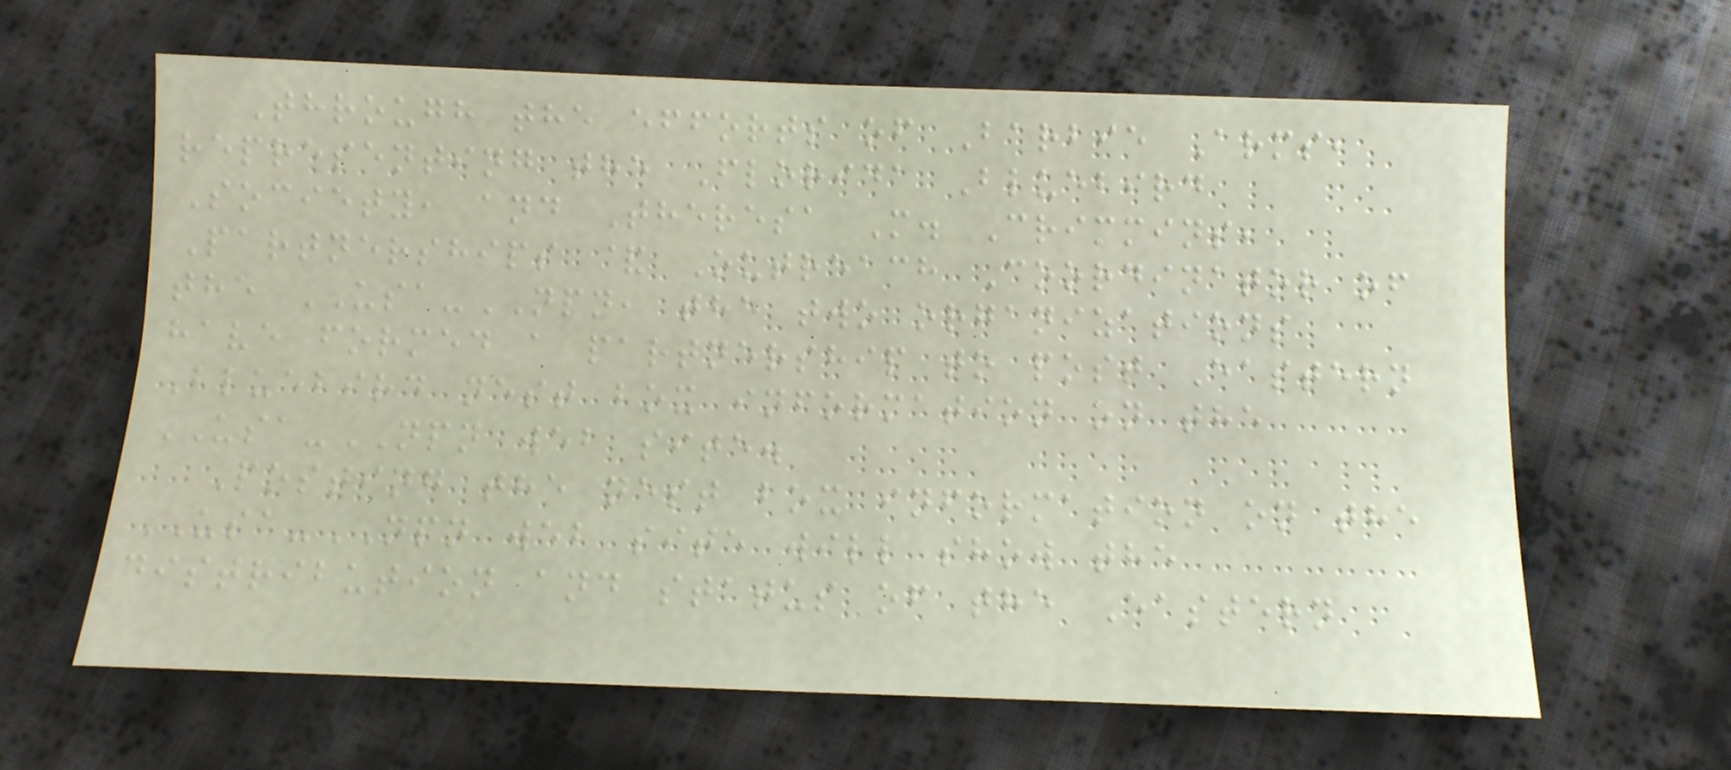Through the efforts of Barbie Arms,
representing the Florida Bluebird
Society, and Theresa M. Crimmins,
Partnerships & Outreach Coordinator of
the USA-NPN, the two organizations
have formed a partnership to post Eastern
Bluebird nest box information on the
USA-NPN web site.
Posting the nest box information on the
USA-NPN web site will show the
distribution and status of the Eastern
